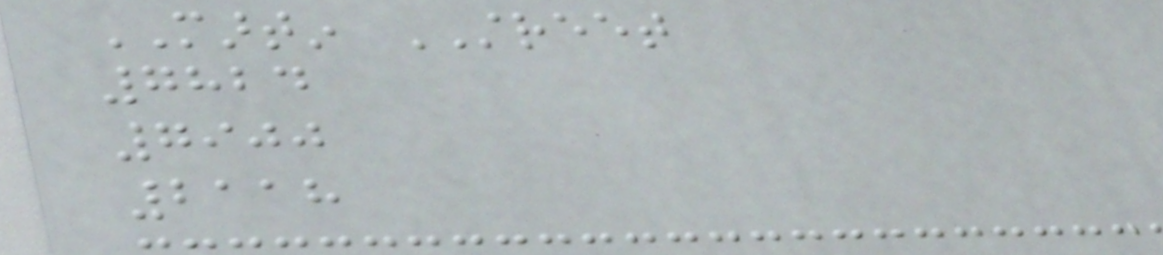MARTIN STREET
7824
7900
2118
